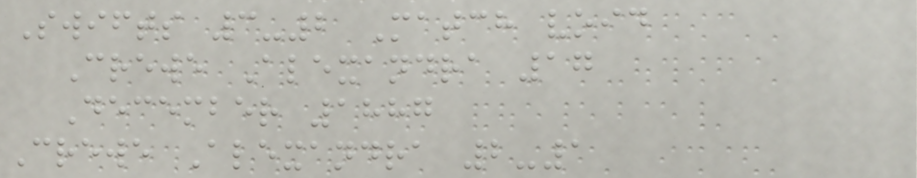Swifts 3-2 Match void
Crewe Alexandra 17
December 1887
Crewe Alexandra 2-1
